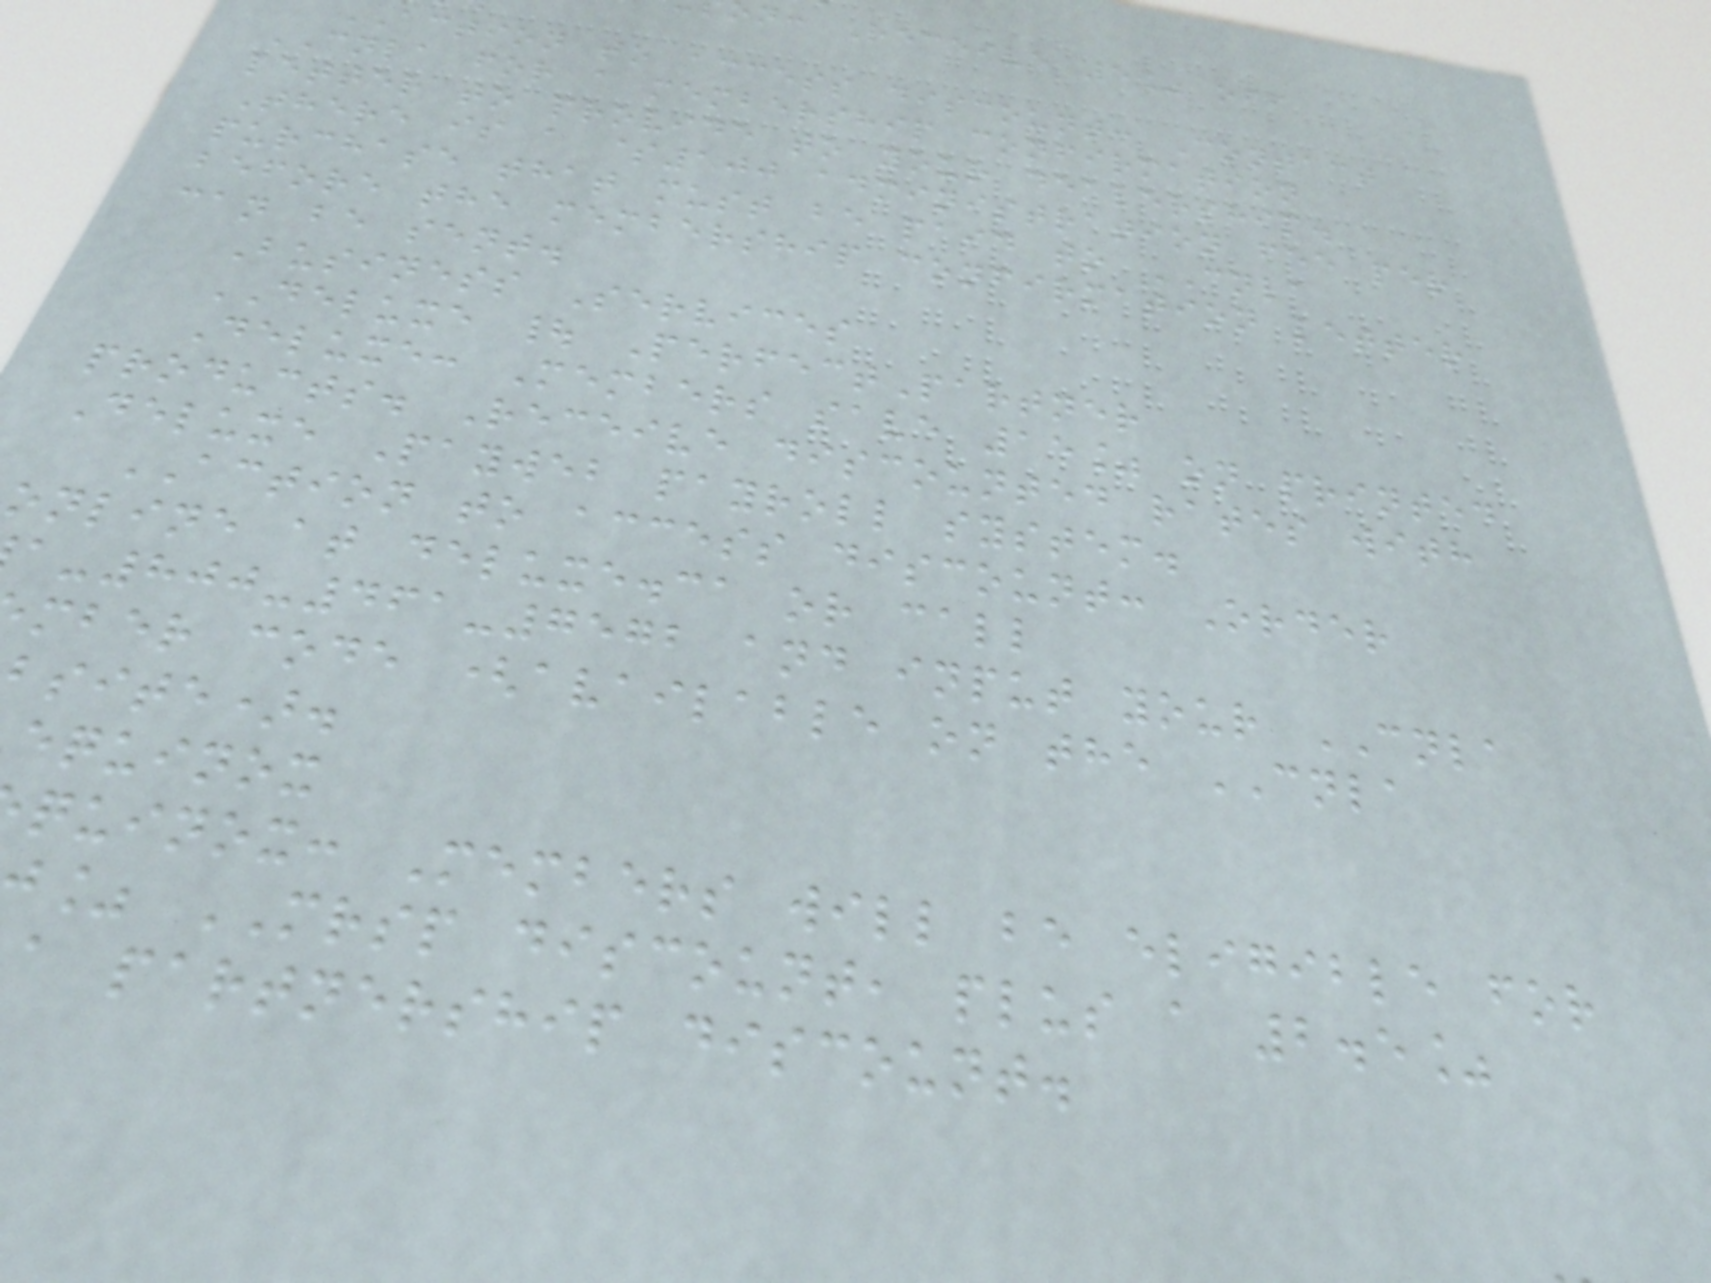n: Receive 5% off
ACTION to access discount: Contact
CNLA for a membership confirmation
letter to provide to your dealership.
There is a $100 administration fee per
purchase that must be paid to CNLA
before the membership confirmation letter
can be sent.
Business Services
DELUXE | PerfectPartner
Deluxe: Members save 15% on printed
products. Receive discounted rates with
Deluxe Payweb payroll system.
ACTION to access discount: Order
online at deluxe.ca or call
-800-461-7572 and input your CNLA
mber code (available on the CNLA
bsite).
equinox
quinox: Members will be eligible for
% MRSP discount, plus a 2.5%
a partnership discount.
